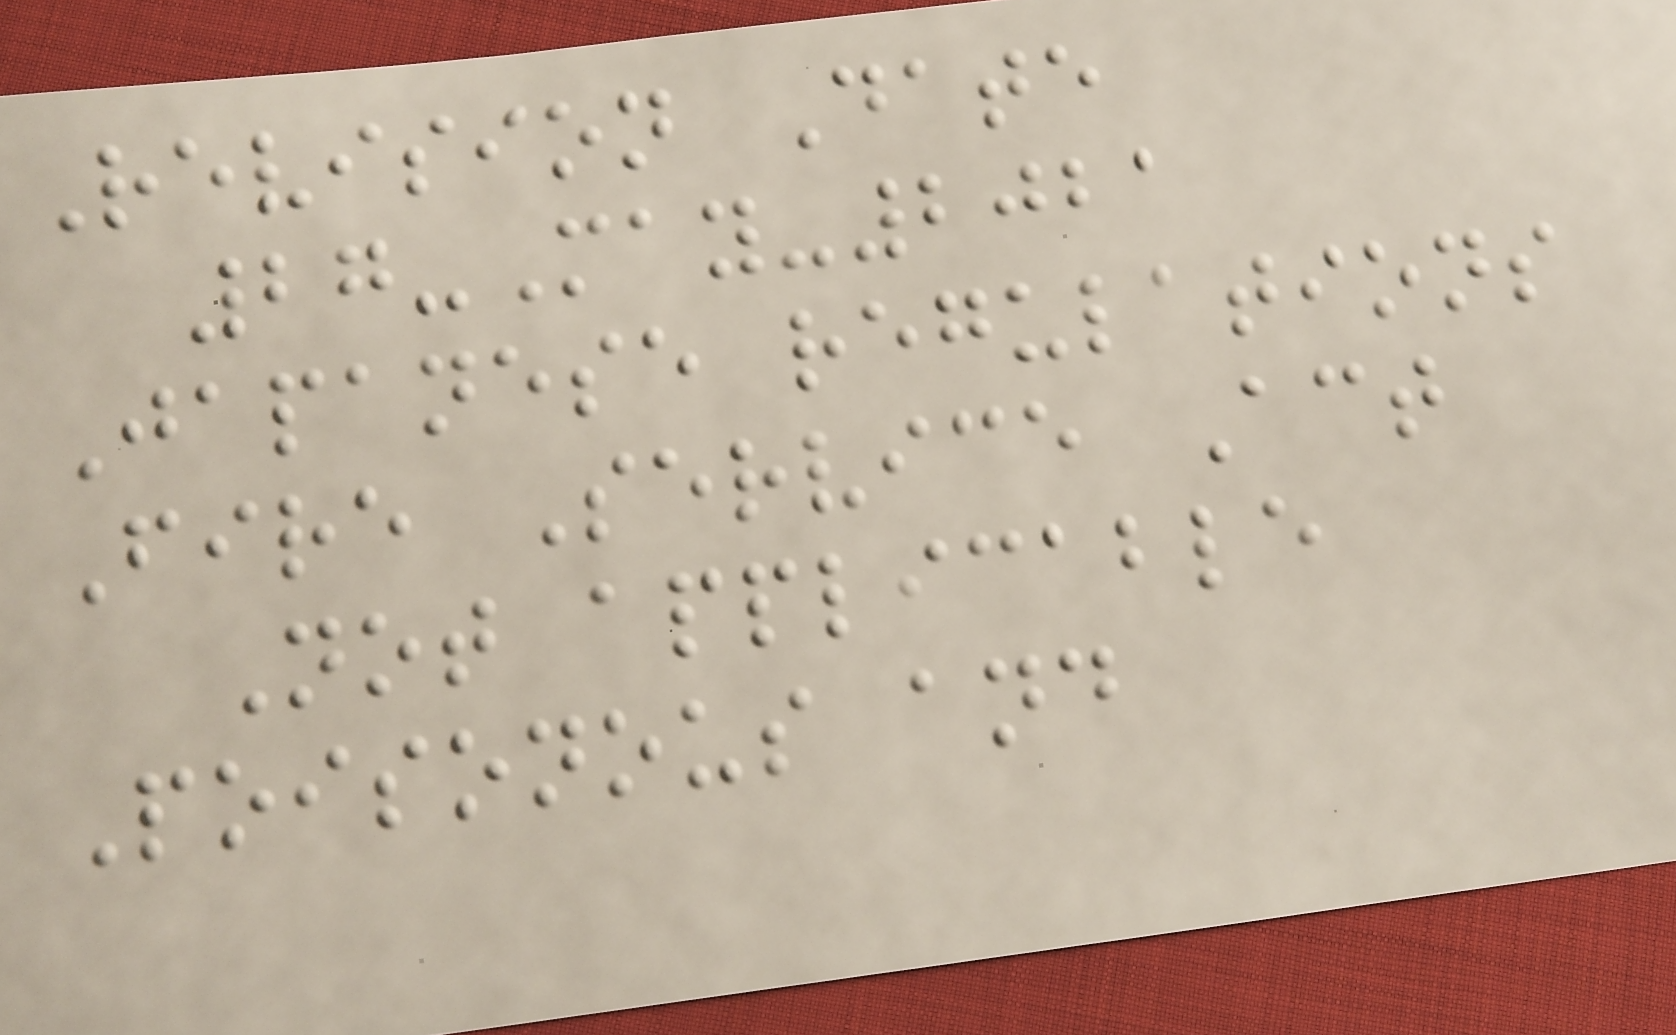Revision Date
27-May-2021
Japanese regulations
Fire Service Act
Not applicable
Poisonous and
